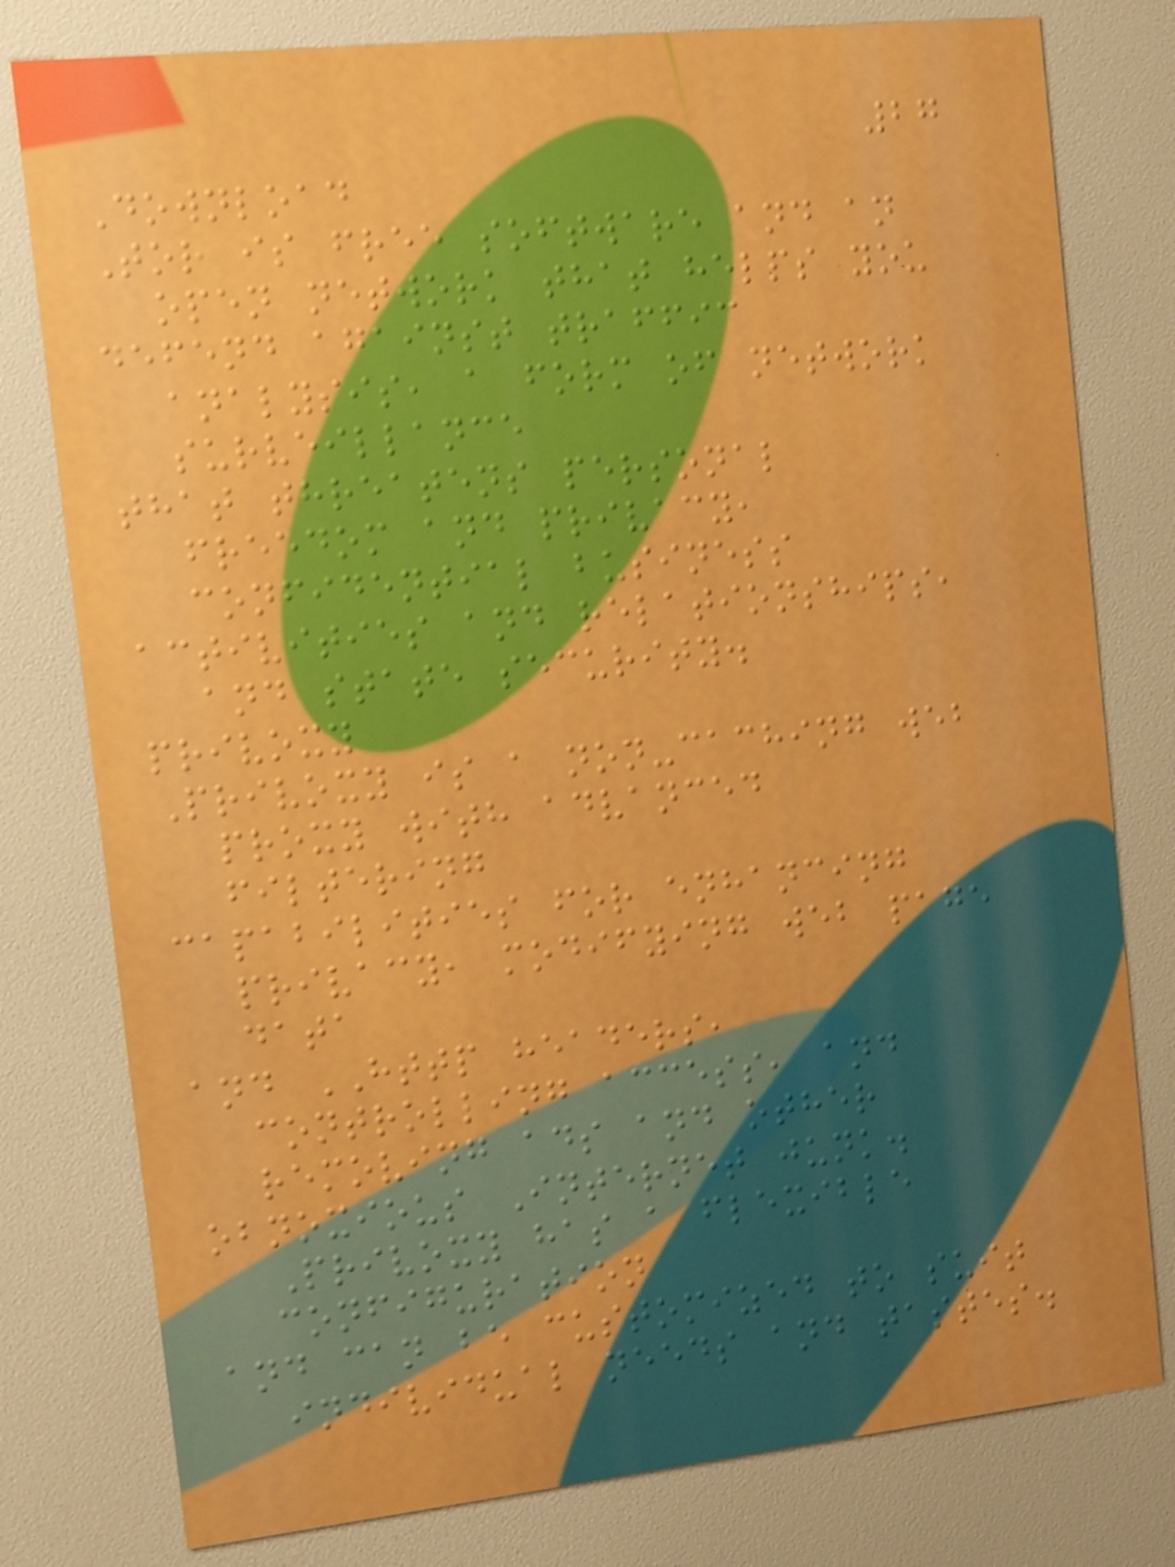27
Download
Tor is free software and an
open network that helps you
defend against traffic
analysis, a form of network
surveillance
that threatens personal
freedom and privacy,
confidential business
activities and relationships,
and state security.
privoxy
Privoxy is a non-caching web
proxy with advanced
filtering
capabilities for enhancing
privacy, modifying web page
data
and HTTP headers,
controlling access, and
removing ads and other
obnoxious Internet junk.
Privoxy has a flexible
configuration
and can be customized to suit
individual needs and tastes.
